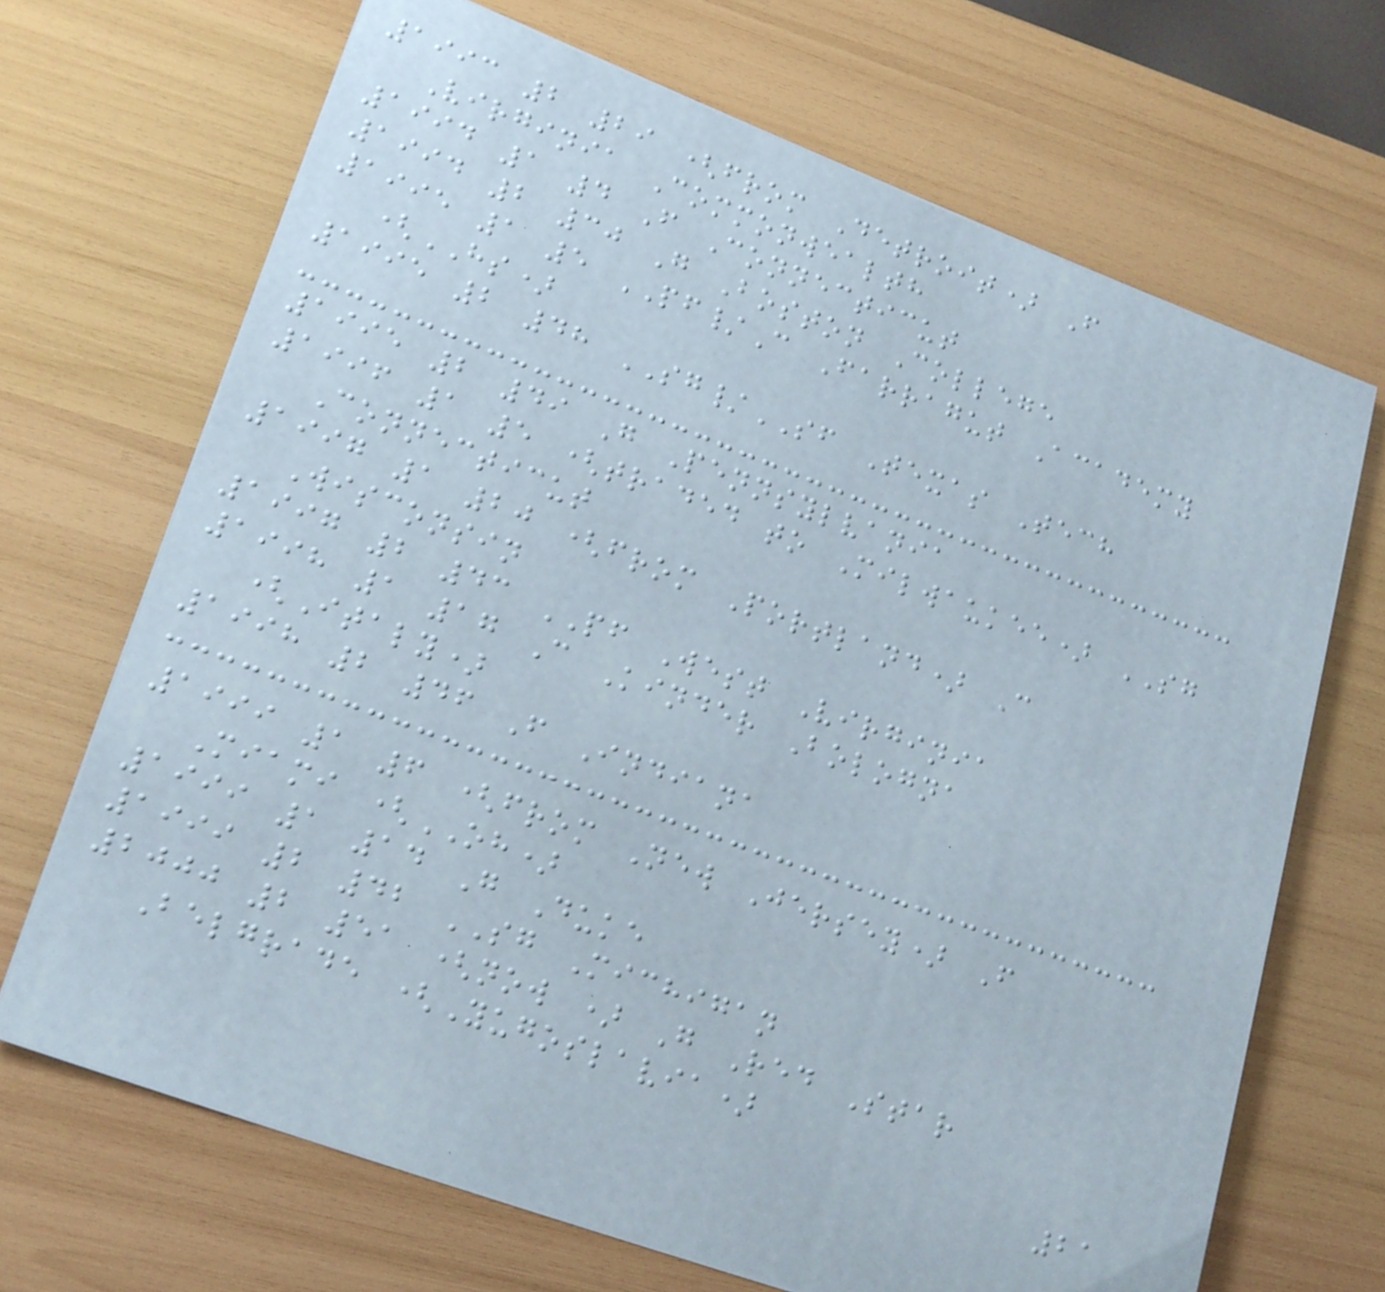1993 2 29 (from Detroit) F
Virginia Commonwealth
1994 1 4 F Connecticut
1994 2 30 G Boston College
1995 1 5 PF/C Farragut Academy
(HS)
1995 2 48 SG/SF Texas Tech
1995 2 49 G Pennsylvania
1996 1 5 (traded to Milwaukee) SG
Connecticut
1997 1 20 (from Portland) C
Wisconsin
1997 2 43 PF West Virginia
1998 1 17 C Kinder Bologna
(Italy)
1998 2 46 F Indiana
1999 1 6 (from New Jersey) F
Miami (OH)
1999 1 14 G Duke
1999 2 42 SG Michigan
2000 2 51 (now ) G Red Star
Belgrade (Yugoslavia)
21
